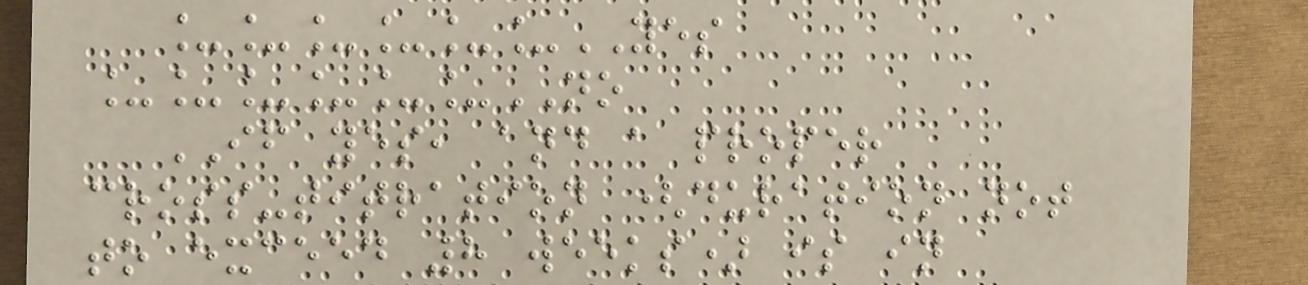______YES
______NO
IF yes, and a proper
cross-titration (duration not
to exceed 8 weeks) is in
